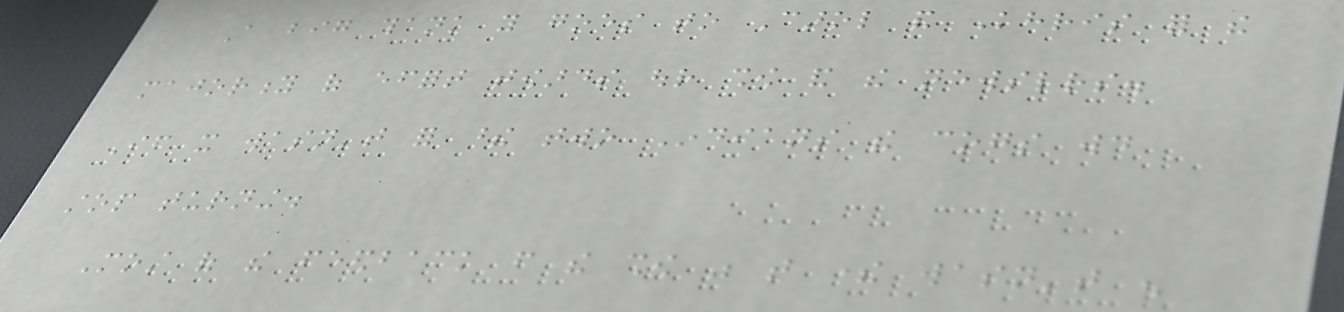A big thank you goes to Carol and Khris for the
majority of effort towards our show and the newsletters.
If it wasn't for these two Indians the cogs would
stop turning.
Most of the feedback from the show was that there wasn't enough
